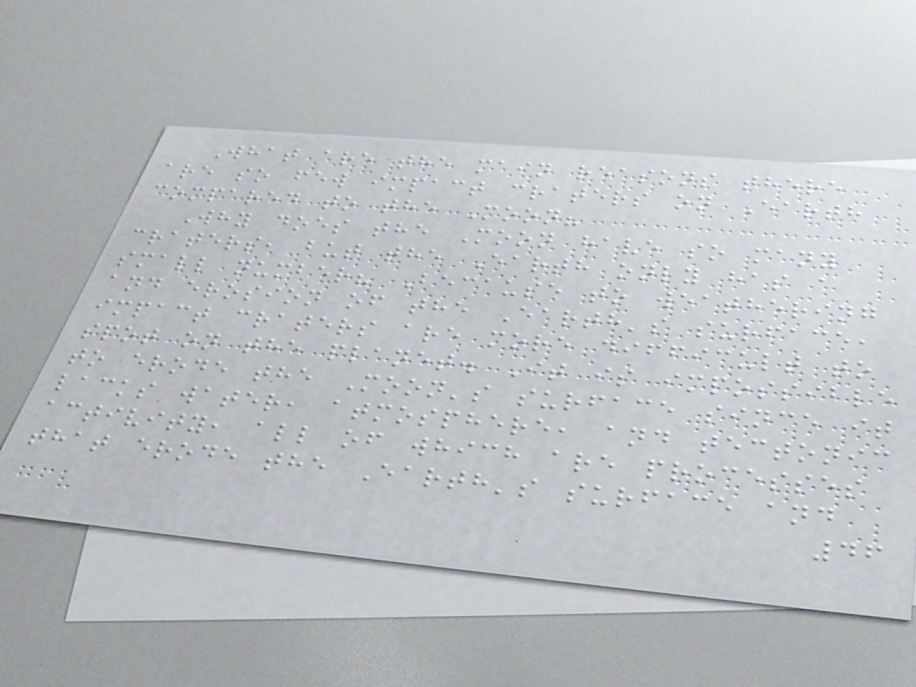What are the main reasons there
are so few impact craters on Earth
compared to the Moon?
Why does the Moon have so many
craters, but the Earth only has a
small number? Because to weathering
and erosion of the Earth's surface,
impact craters are more difficult to
spot on the planet. It is impossible
to erode the Moon's surface since it
lacks water, atmosphere, and tectonic
activity, all of which are processes
that erode the Earth's surface and
46
